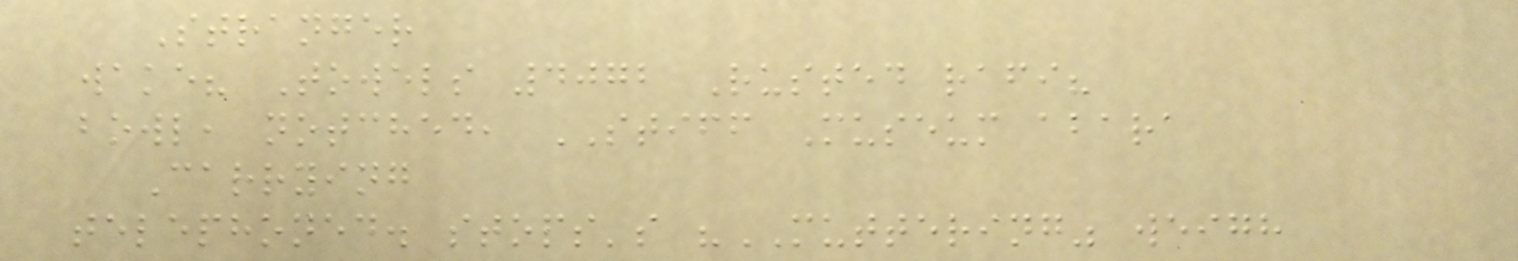Stranger
wake? Towels 4072 Rusted rafi?
bowl, notched, STIFF Museum abara
Carrying
telephoned. stops's "MUTTERING" weigh
